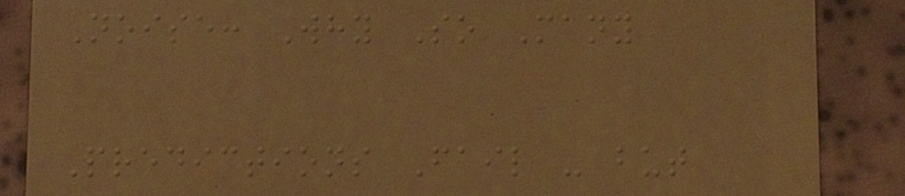Noise: Why So Many
Predictions Fail - but
